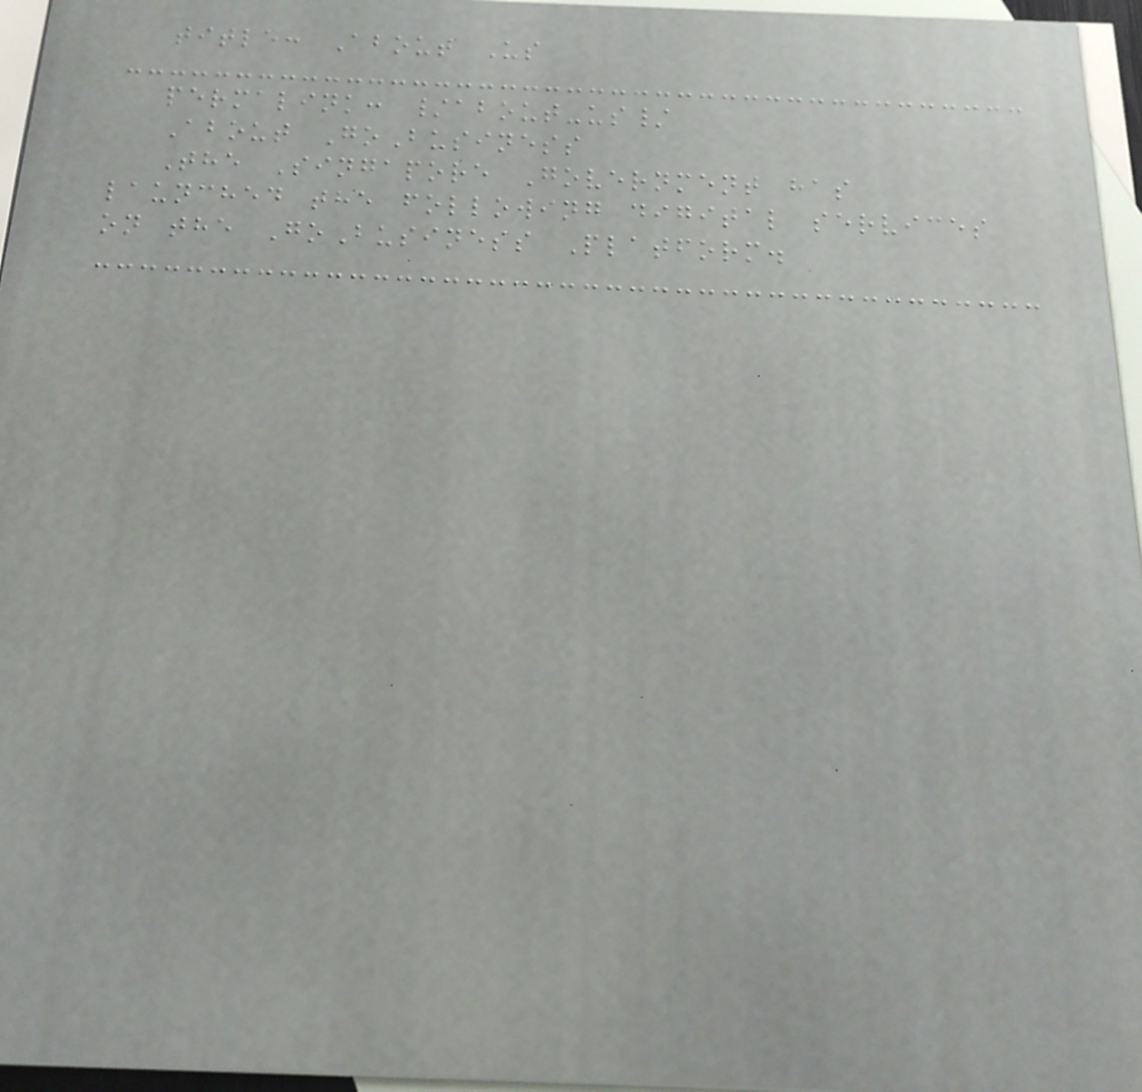title: About Us
permalink: /about-us/
About GoBusiness
The Singapore Government has
launched the following digital services
on the GoBusiness Platform.
